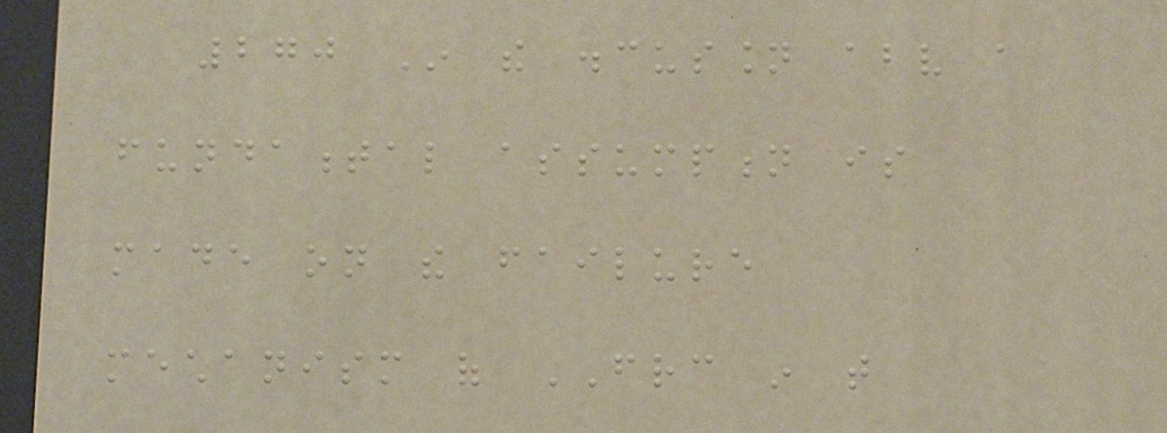270 In the discussion above a
fundamental assumption is
made on the failure
mechanism of FRC in that
